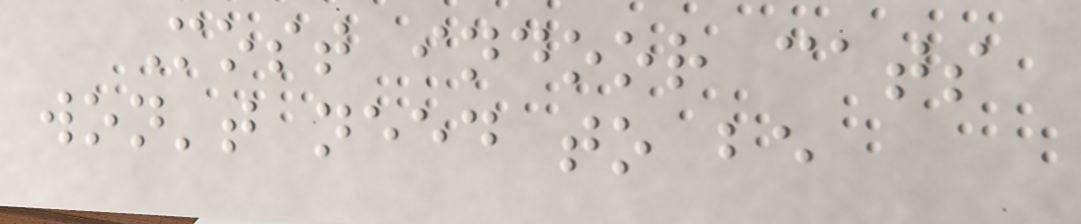Most indoor cats
won't need to be
